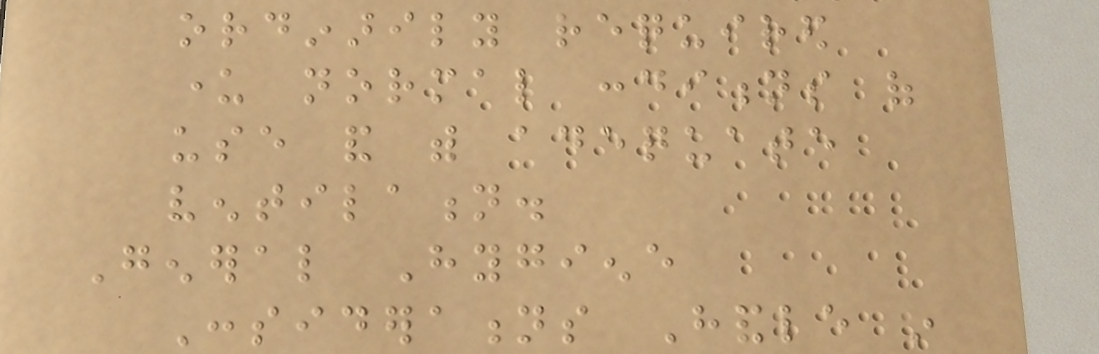ordinarily required
under normal conditions of
use and with adequate
ventilation.
General Hygiene
Considerations Handle in
